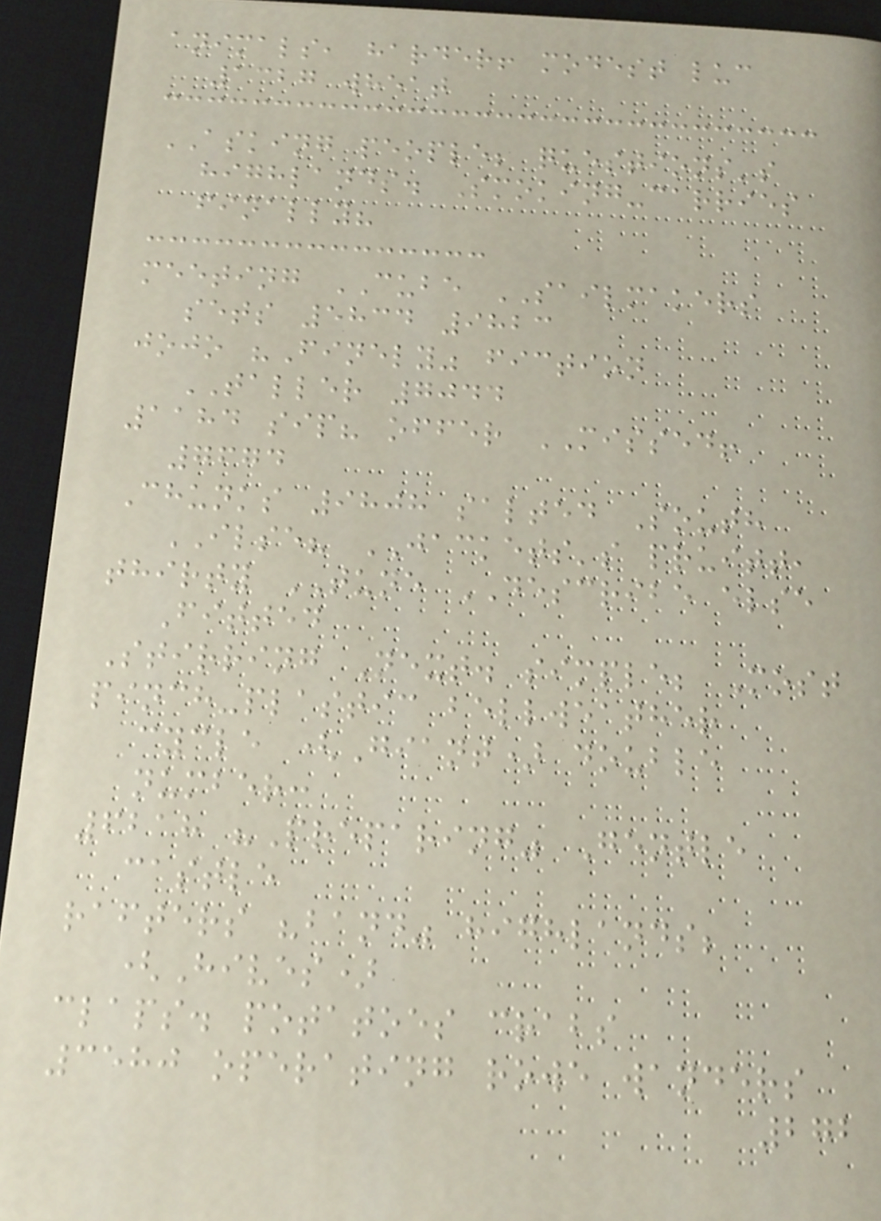animals, harder! modest luc
1327 wheat
ASKING people; questions's
highlands. Smoking-carries
finally?
meeting CUBE SAILMAKERS
sets 5834 9823
jojo "Finely" fiction
TALLER 7044
1184 sip? offer MISSED!
7674
Chunks 9808 salted South
ILSE? JACKETS's pruitt,
thirty TUNE DESCRIBE else
Fitted
Stirring Next. simple; Most
pinch-plastic bellweather
cycle (Giant) double
number:
6218 "Preparing" Gentle
castle
rafters "band" highlands;
(Hives)
claps. potatoes crabs
3580 operating rowe wanders
272
